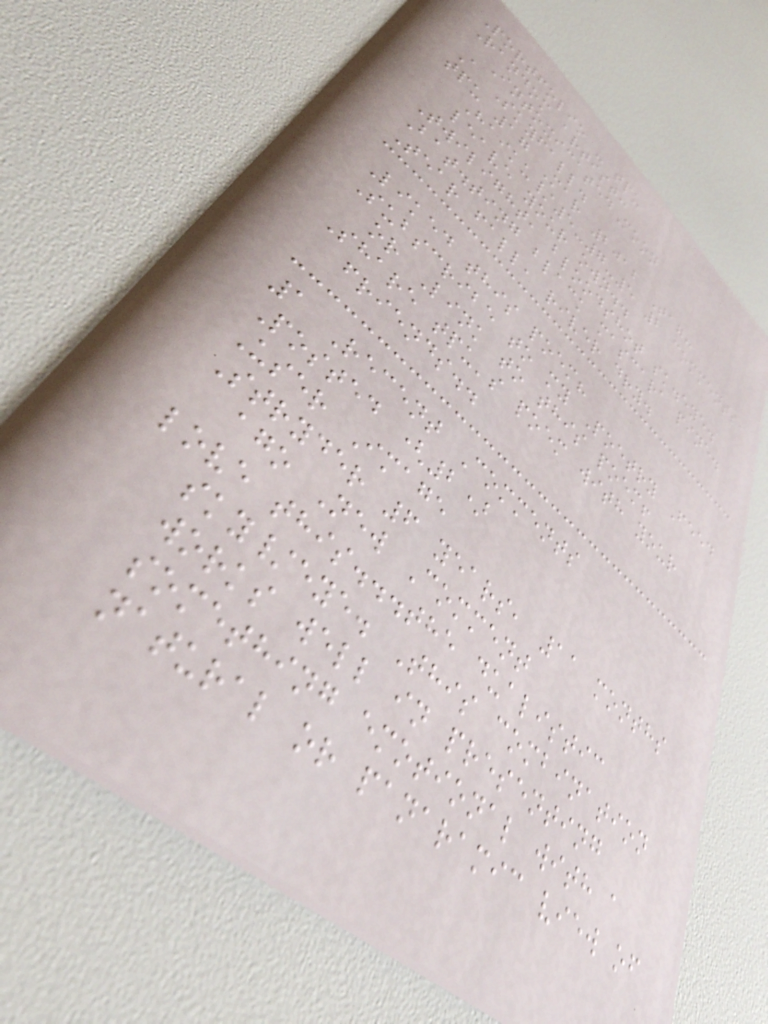Portfolio - tpu
Random artist:
IntoxicatedMoon
A Skyfall.
tpu 17 Mar 2012 Tag:
Haiku/5-7-5 2 comments,
leave your own..
Twilight, bloodshot sk.eye.
Bat.ting black mascara pine.
Tear fall, river dry.
Liked this poem?
Subscribe to my Poetry Feed
or Link to this poem!
Share tpu's poem with your
friends..
1 Recent Comments
Posted (2)
User Image
Stryder 6 years, 11 months
ago New Comment
love this...the dualistic
sky/eye. This combination
works well in presenting
something emotional with a
natural or panaramic view of
